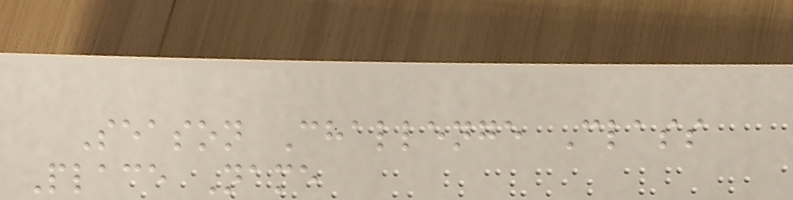Season Challenge Class
Place Name
